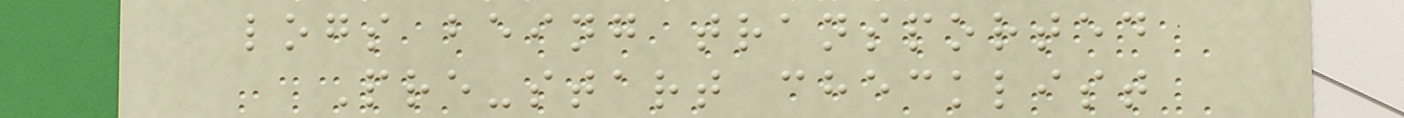logs being transported
Pre-start checklist
